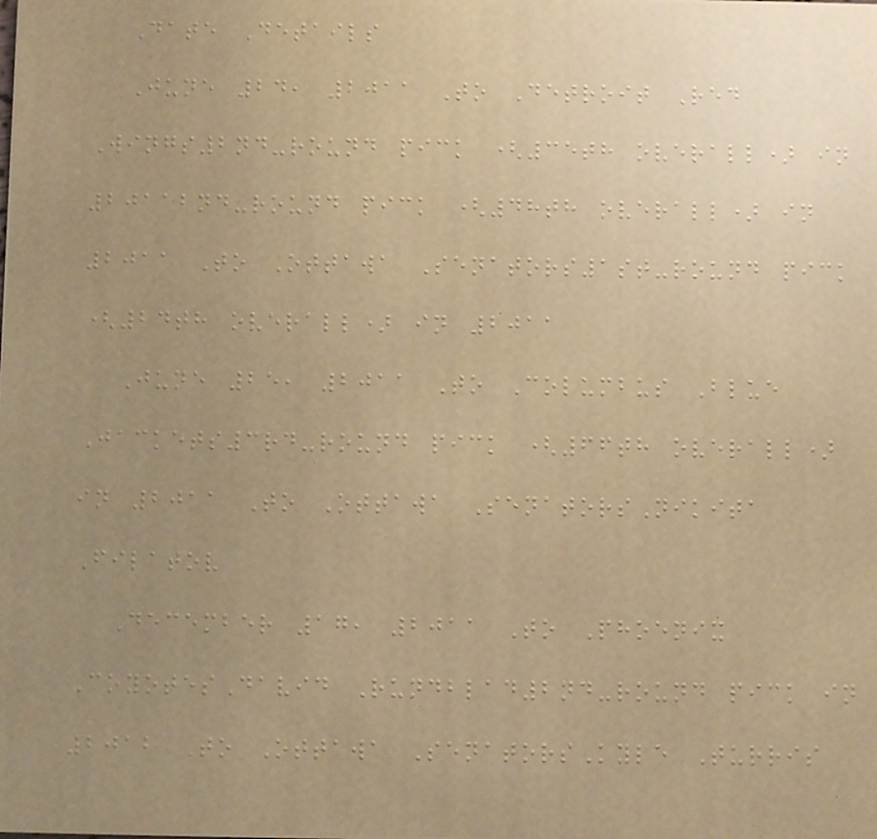Date Details
June 24, 2011 To Detroit Red
Wings2nd-round pick (35th overall) in
20112nd-round pick (48th overall) in
2011 To Ottawa Senators1st-round pick
(24th overall) in 2011
June 25, 2011 To Columbus Blue
Jackets3rd-round pick (66th overall)
in 2011 To Ottawa SenatorsNikita
Filatov
December 17, 2011 To Phoenix
CoyotesDavid Rundblad2nd-round pick in
2012 To Ottawa SenatorsKyle Turris
